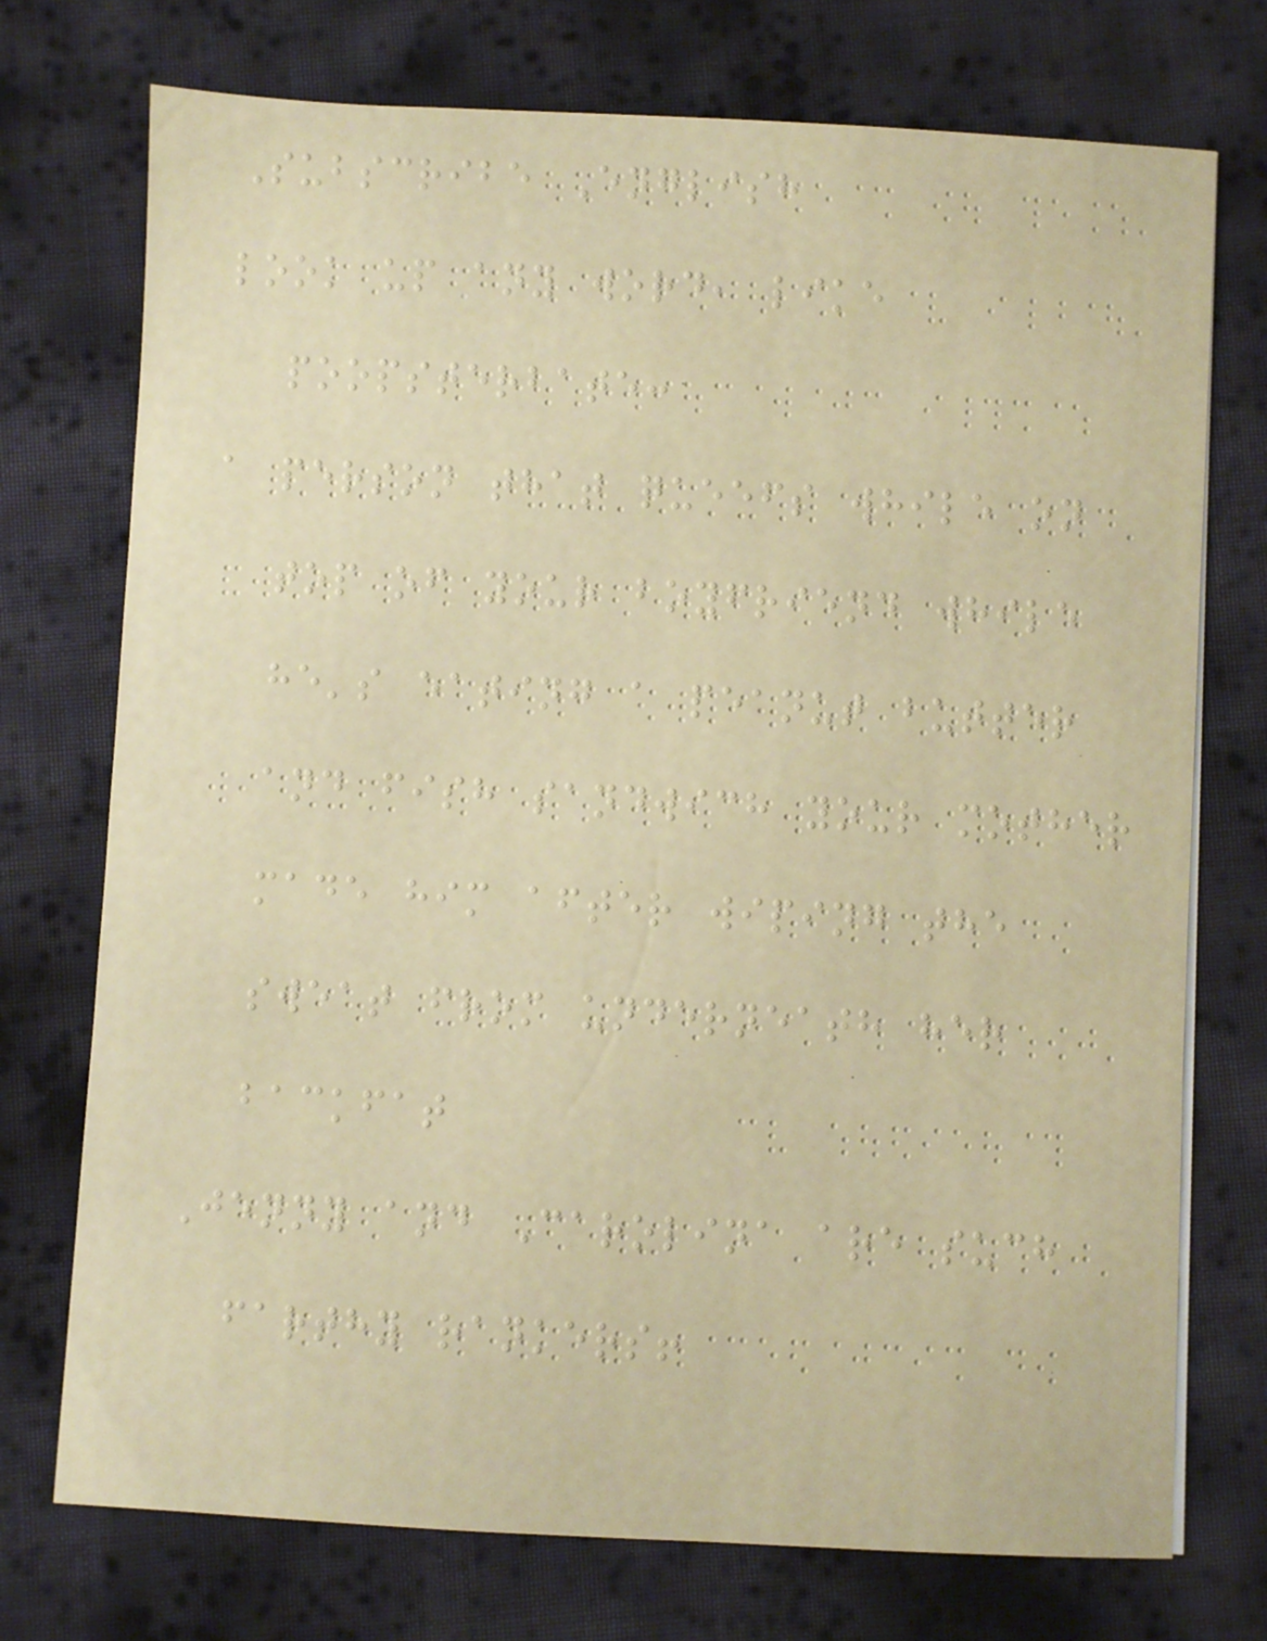Subscribe English
look up any word, like
poopsterbate:
a person that queefs while on
top of your boyfriend while
he's eating a peanut butter
and fish sandwich your mother
made him after wiping the
sweat from underneath her
backfat
Jenny and Carolina are such
farthy rankers!
